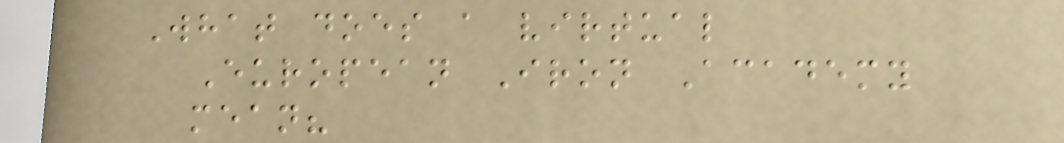What does a virtual
European Iron Academy
mean?
